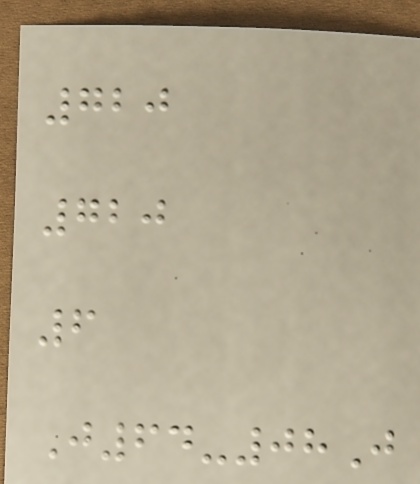720
720
6
J64-08J
